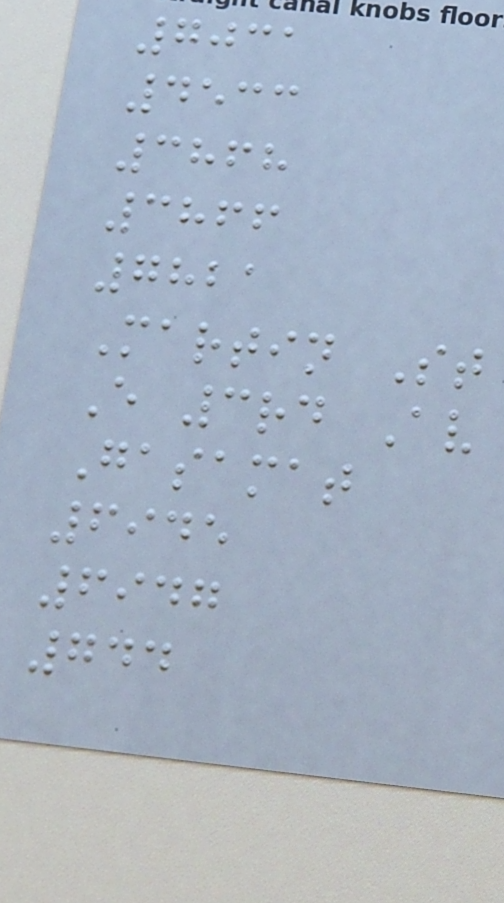7031
4533
3868
3866
7821
Martin St
E 3rd Av
Gasamat
6945
6947
744
